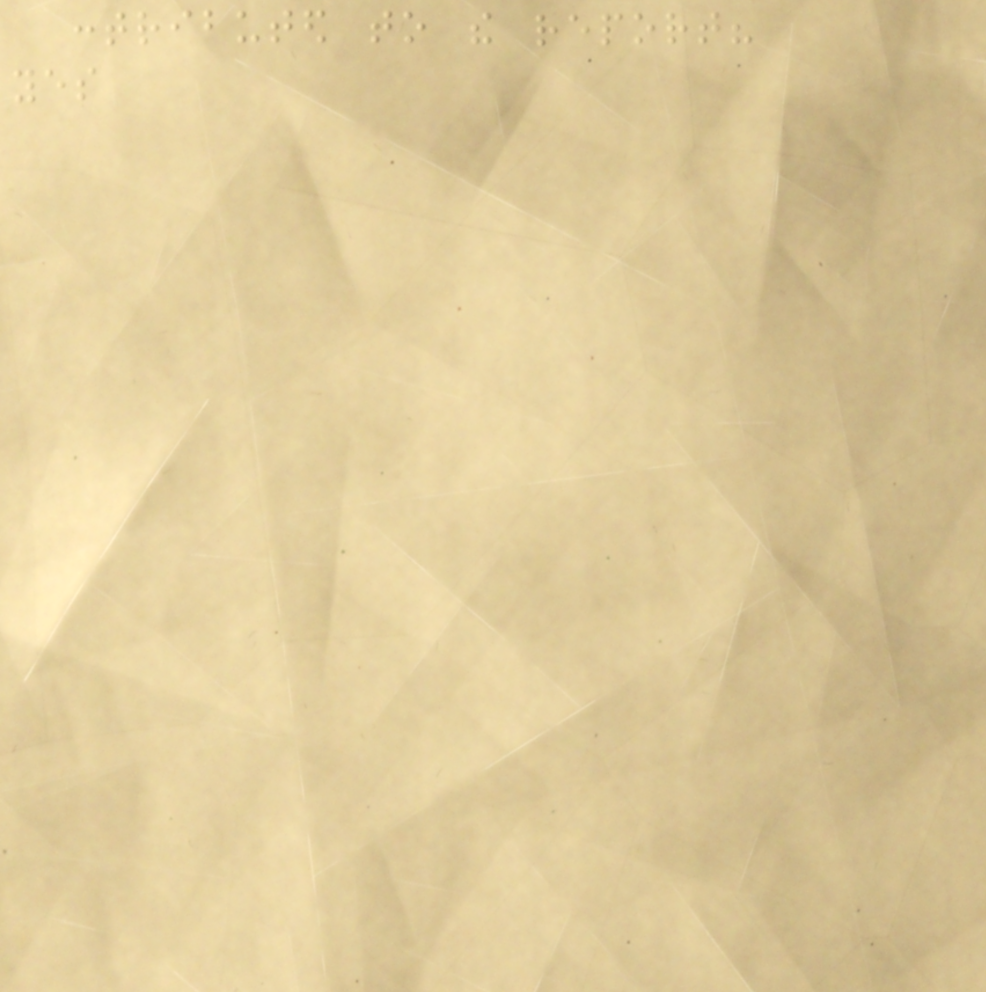contributed to the report?
yes
